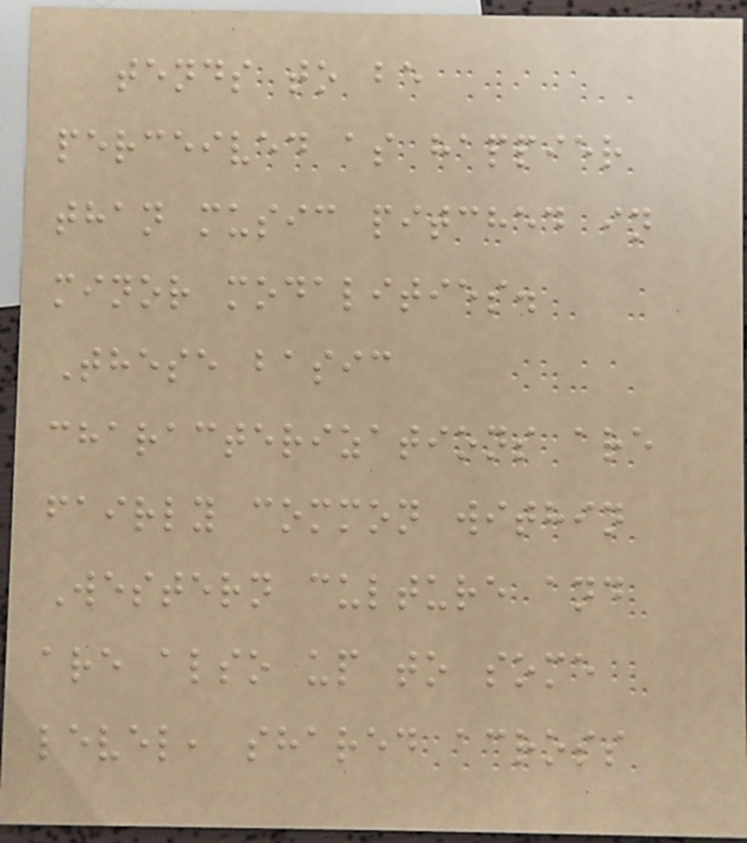tends to be
perceived as happier
than music pitched in
minor modalities.
These basic
characterizations are
fairly common within
Western culture and
are also up to some
level, shared across
